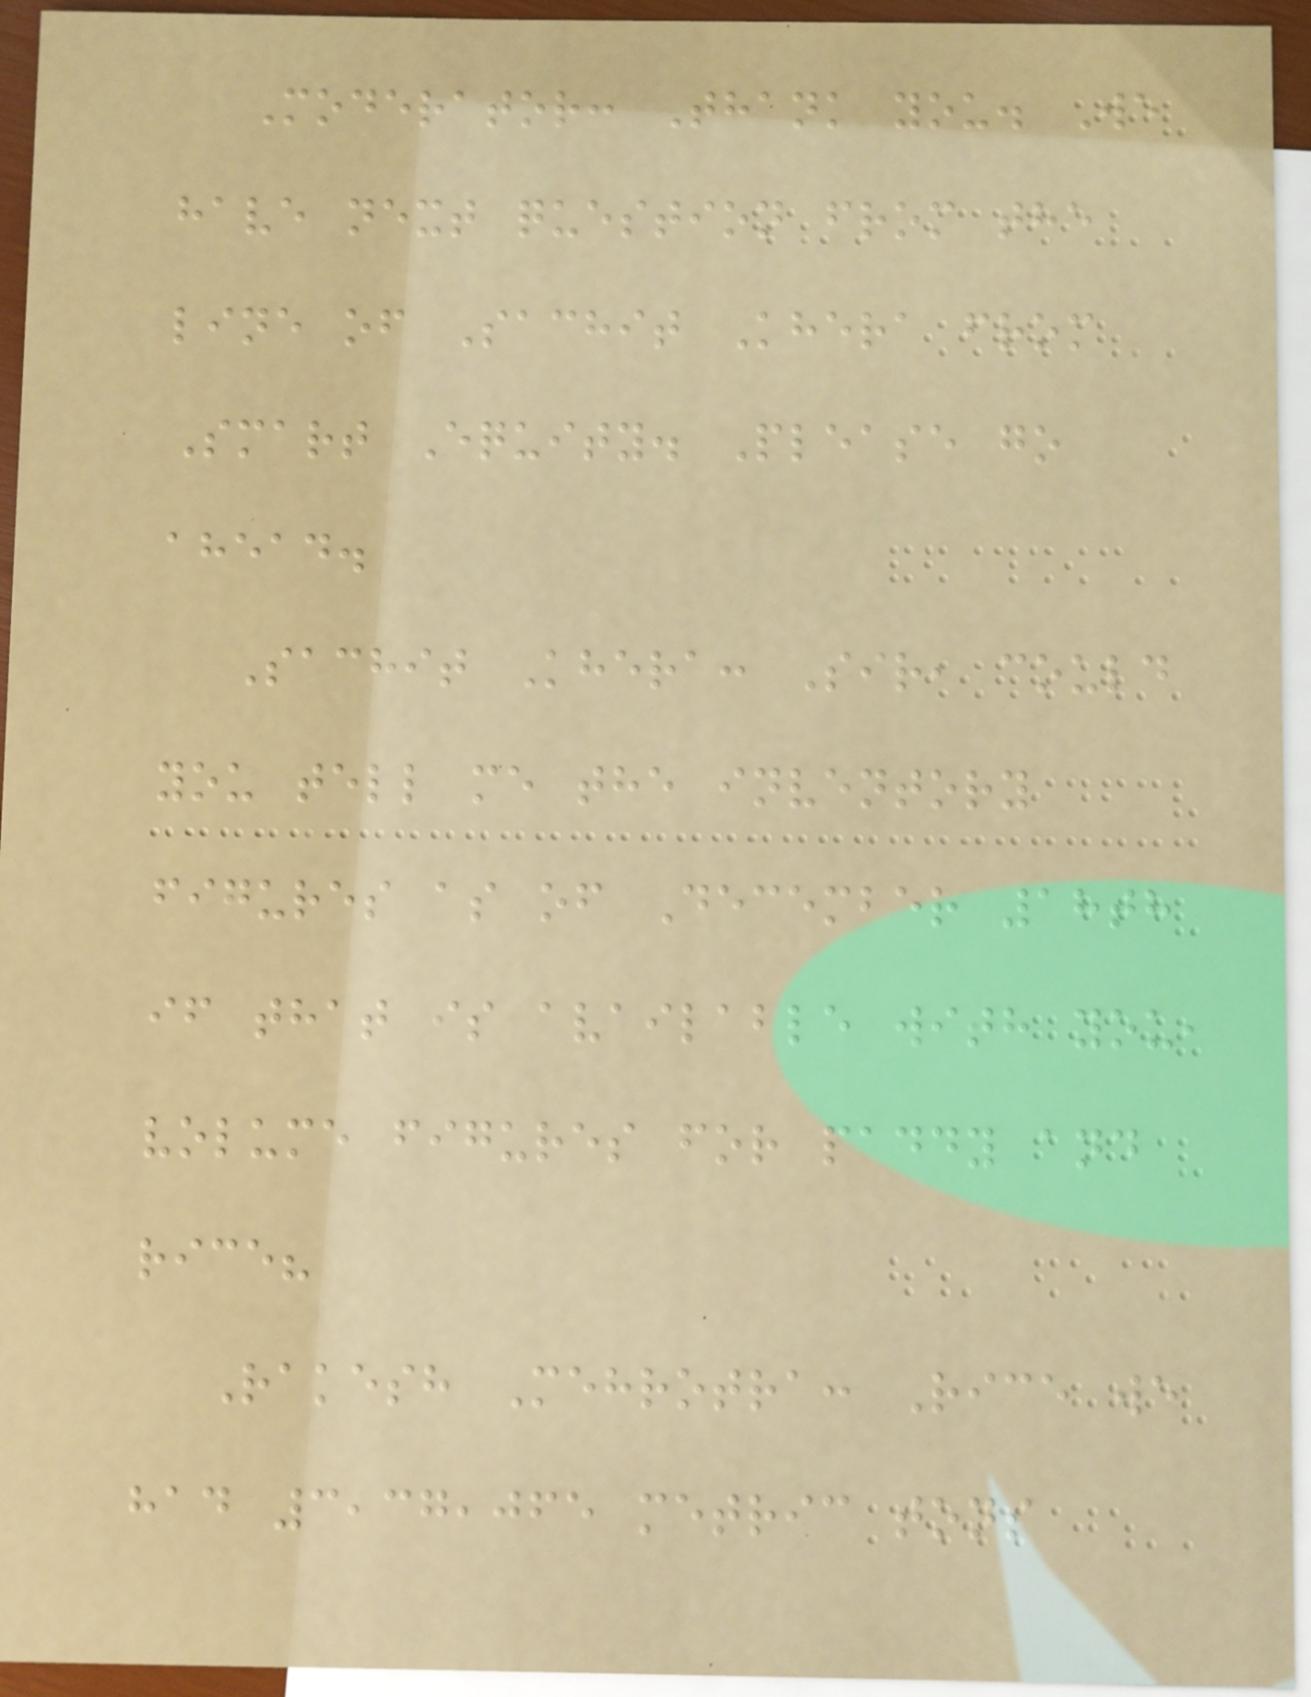Moderator: Thank you. We
have next question from the
line of Sachit Khera from
Smart Equity. Please go
ahead.
Sachit Khera: Sir, could
you tell me the inventory
figures as of December 18th
if that is available with you,
volume figures for paddy and
rice?
Rakesh Mehrotra: Rice we
had 3,37,065 metric tons
